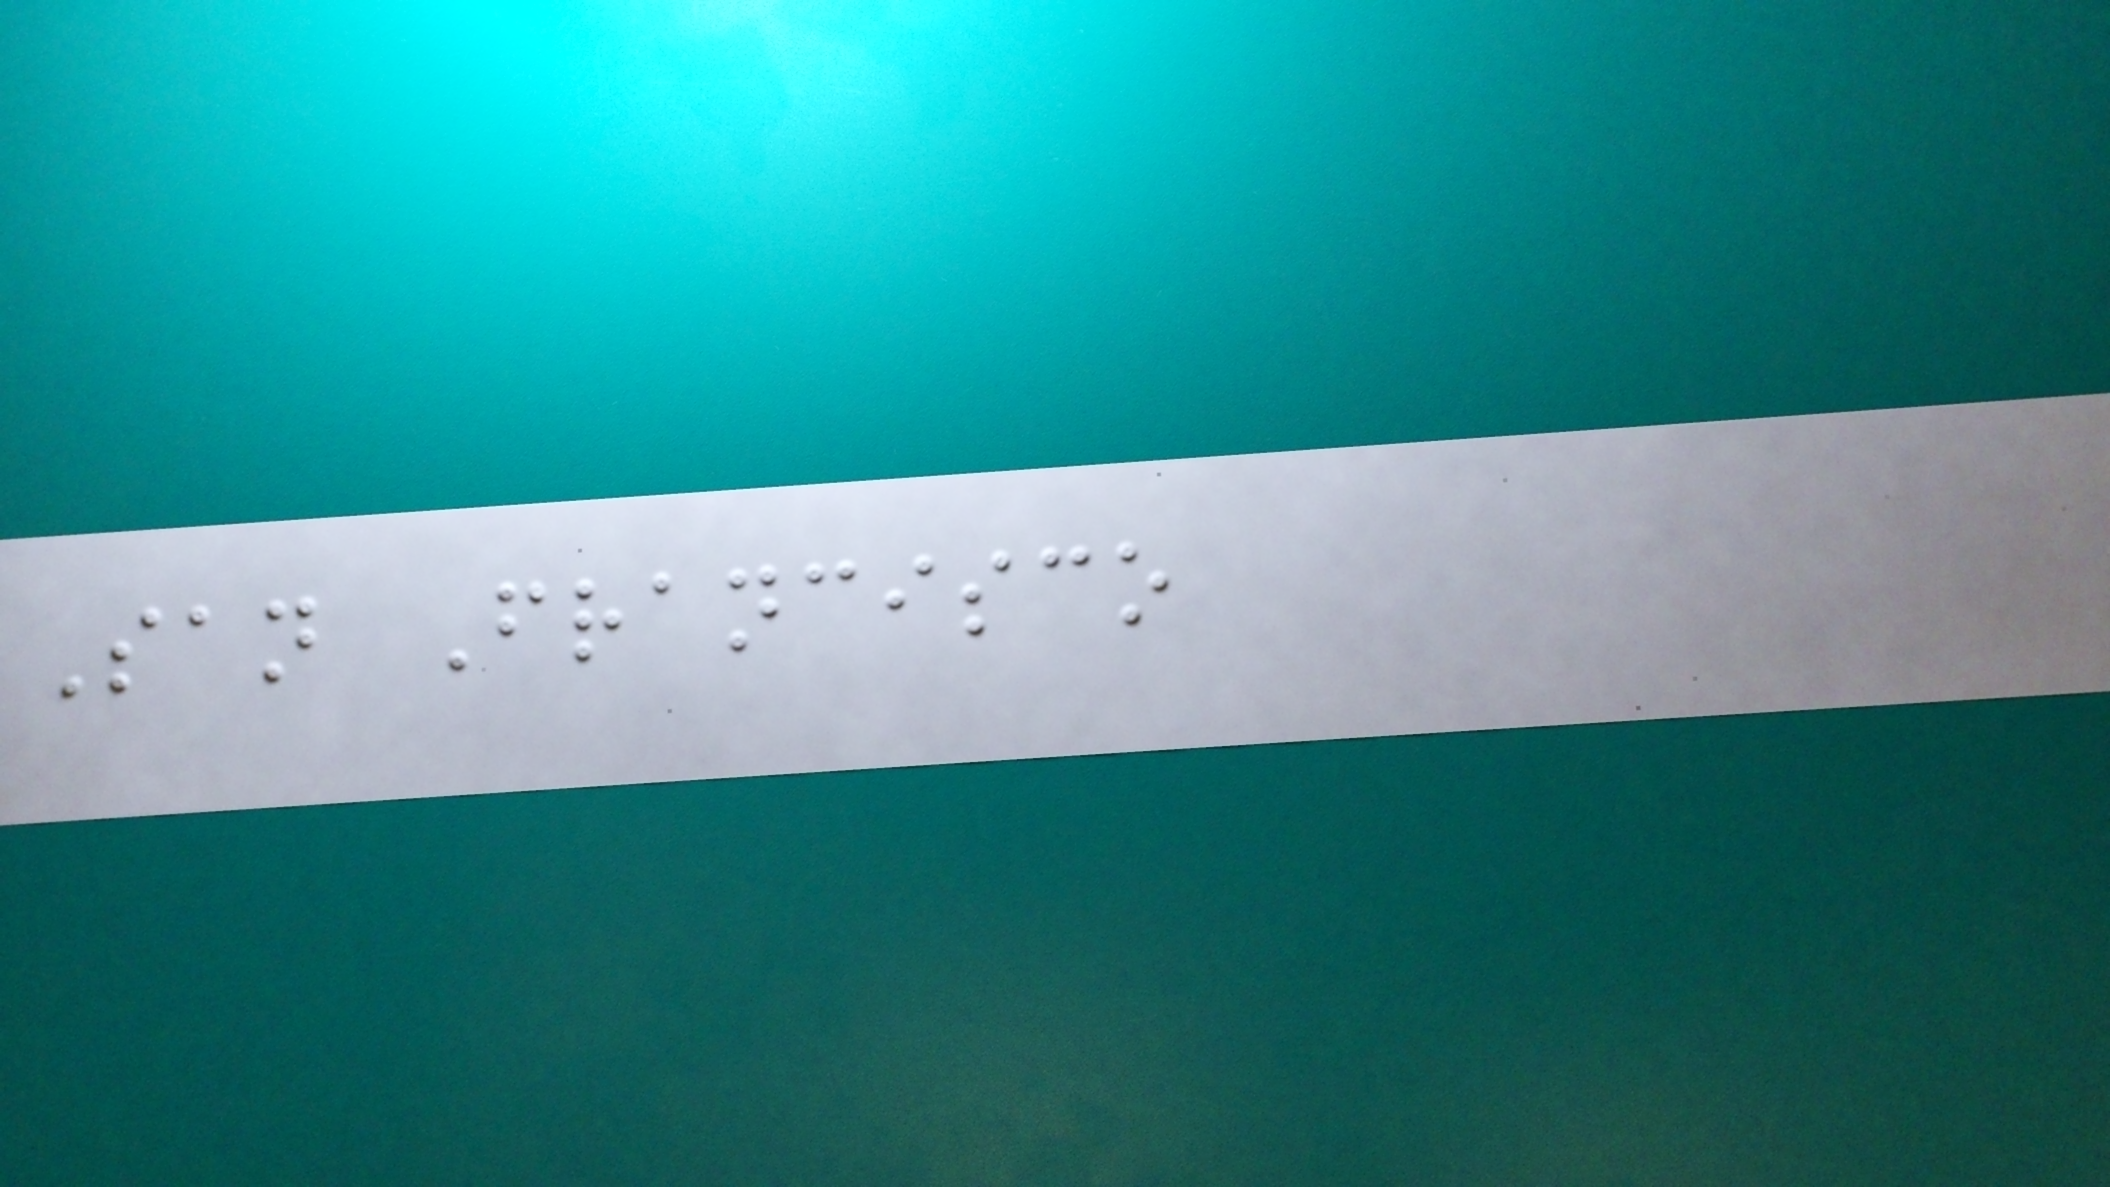San Francisco
